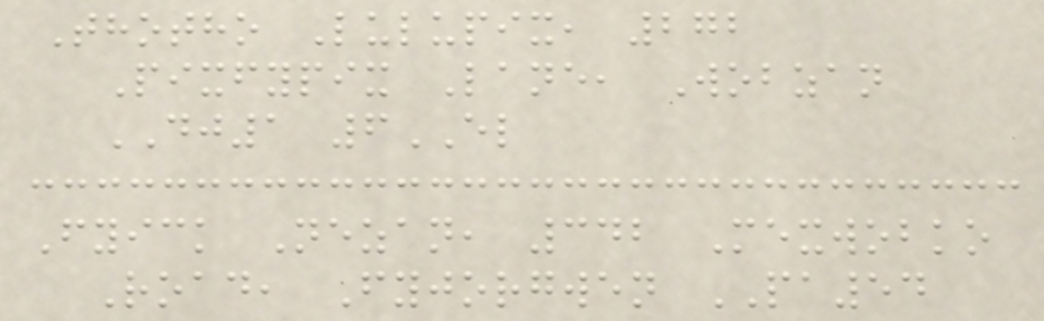Thotho Lulupix, 272
Pixfypix Lane, Wobzan
DJ1 6EL
Fyick Nezan, 342 Mexwobko
Road, Fyjorgwen PA54
